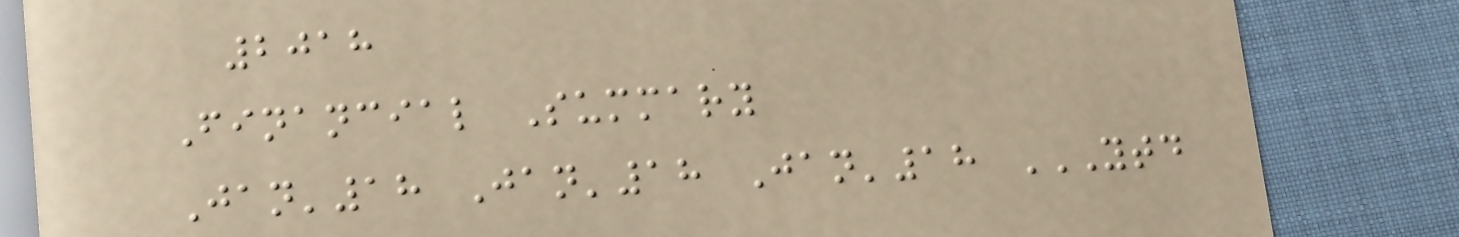2018
Financial Summary
Jan'18 Jan'18 Jan'18 YTD
